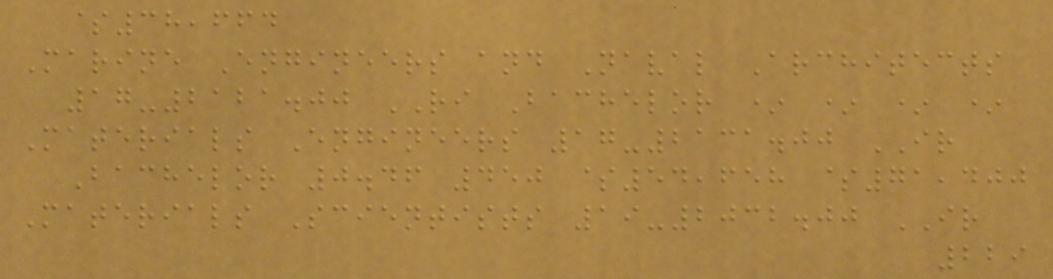$38,664
Marine Engineers and Naval Architects
17-2121.00 RI Bachelor * * * *
Materials Engineers 17-2131.00 IR
Bachelor 0.46 450 $54,658 $71,400
Materials Scientists 19-2032.00 IR
229
